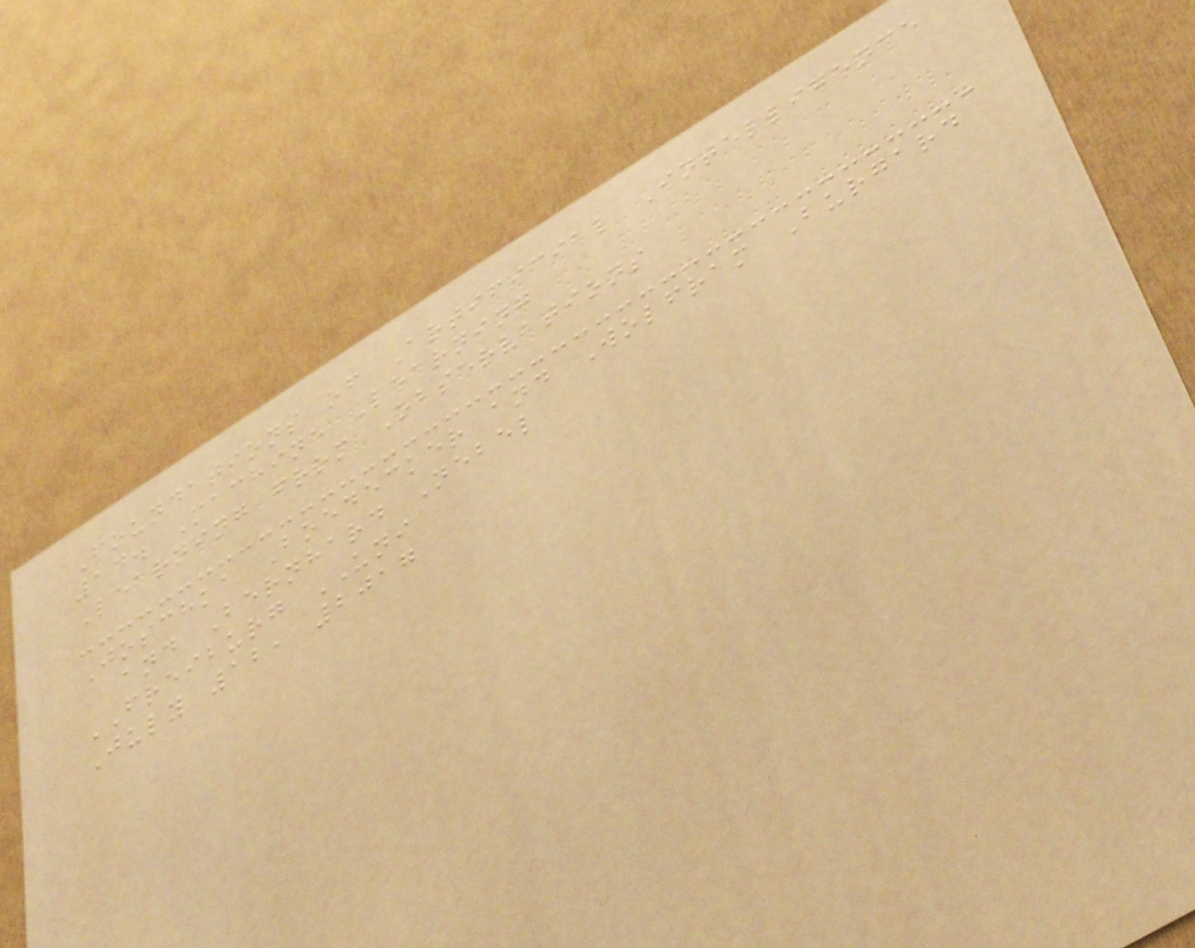Foundations of Artificial Intelligence
14. Machine Learning
Learning from Observations
Joschka Boedecker and Wolfram Burgard
and Bernhard Nebel
FREIBURG UNI
July 12, 2017
